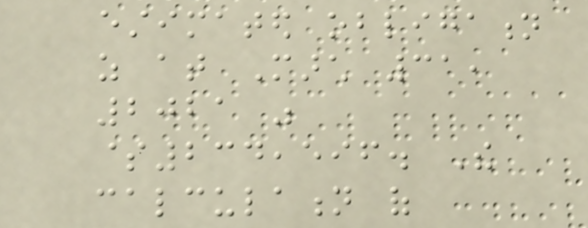estimated obligation
as at March 31,
2021 was
$234,596. The
calculation of
